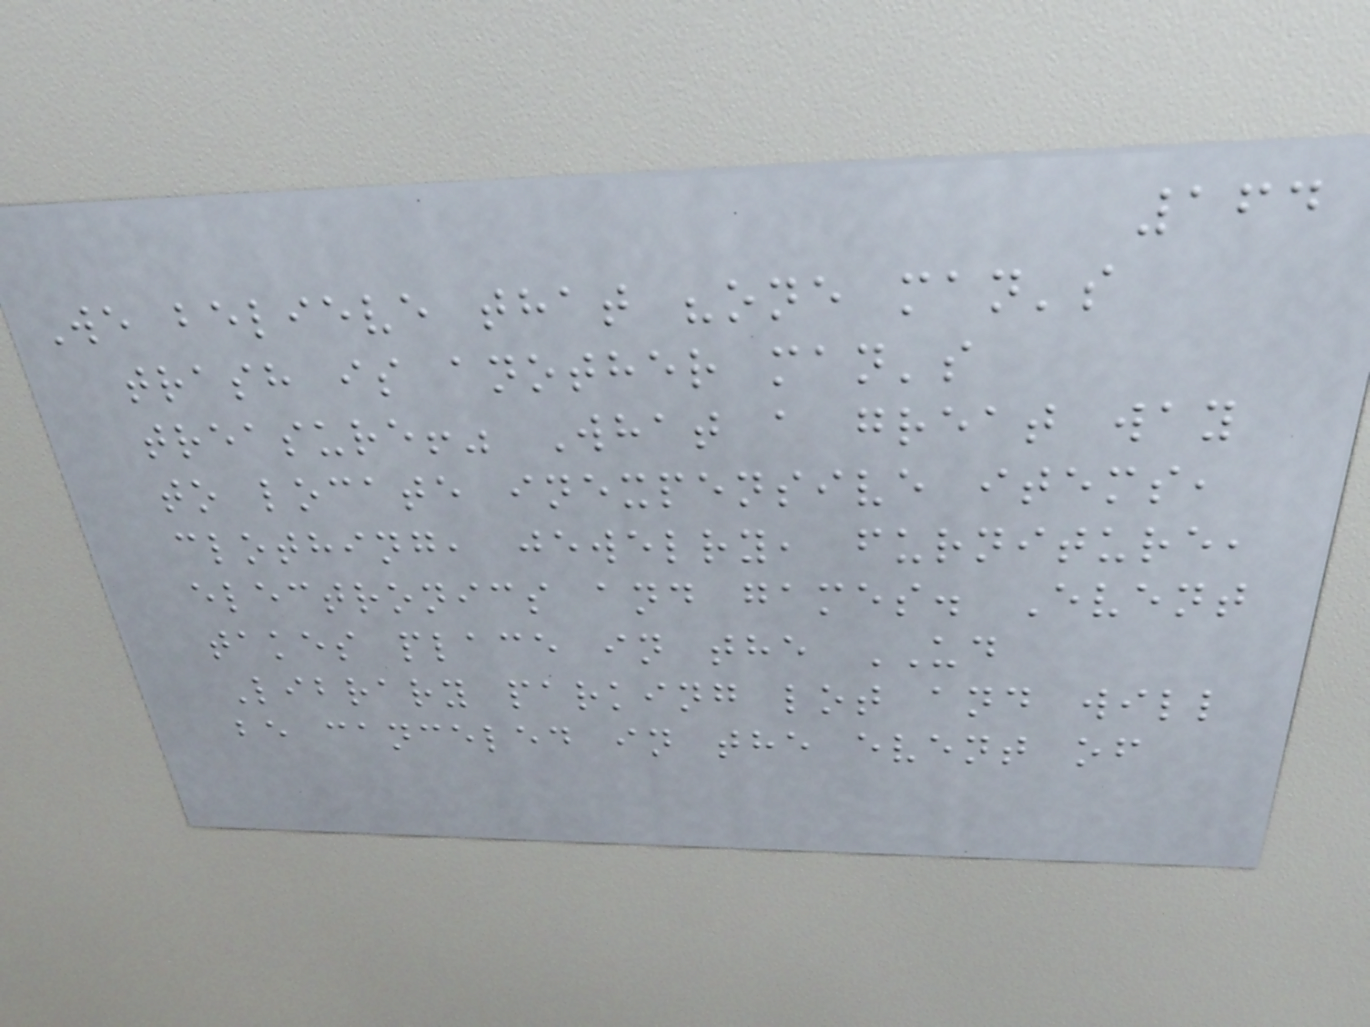164
We believe that "one man's
trash is another man's
treasure!" What a great way
to locate inexpensive items,
clothing, jewelry, furniture,
electronics and games. Event
takes place in the UD
Library parking lot and will
be canceled in the event of
